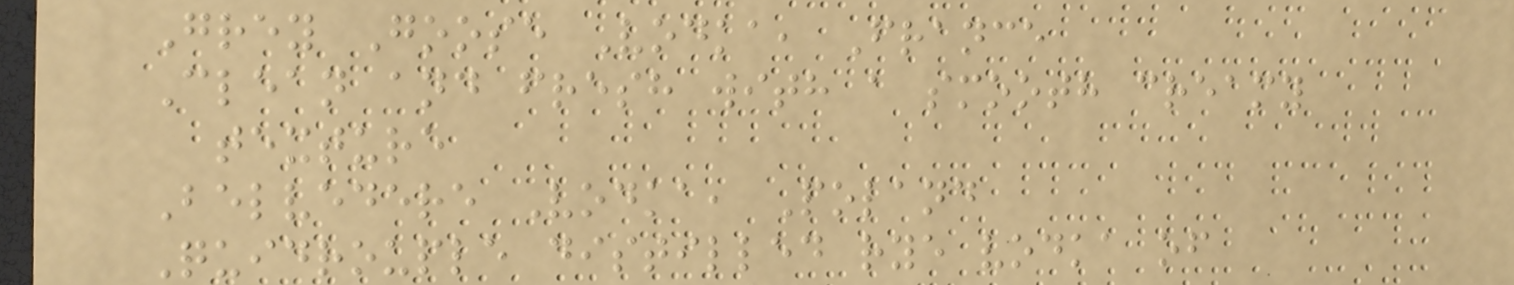Grey Goose Vodka, France
Clean and fresh with a smooth creamy
texture
Belvedere Vodka, Poland
Quidrouple distilled rye vodka of
